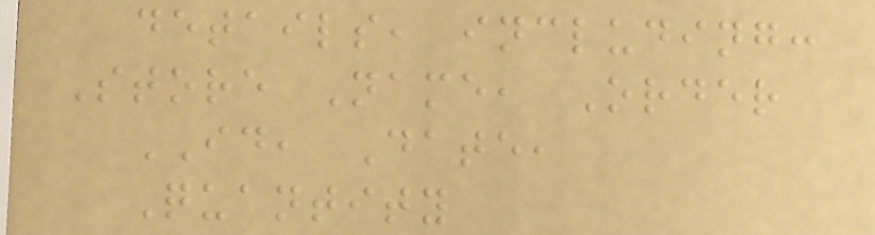details, including:
Store Name, Order
ID, Date,
Quantity
